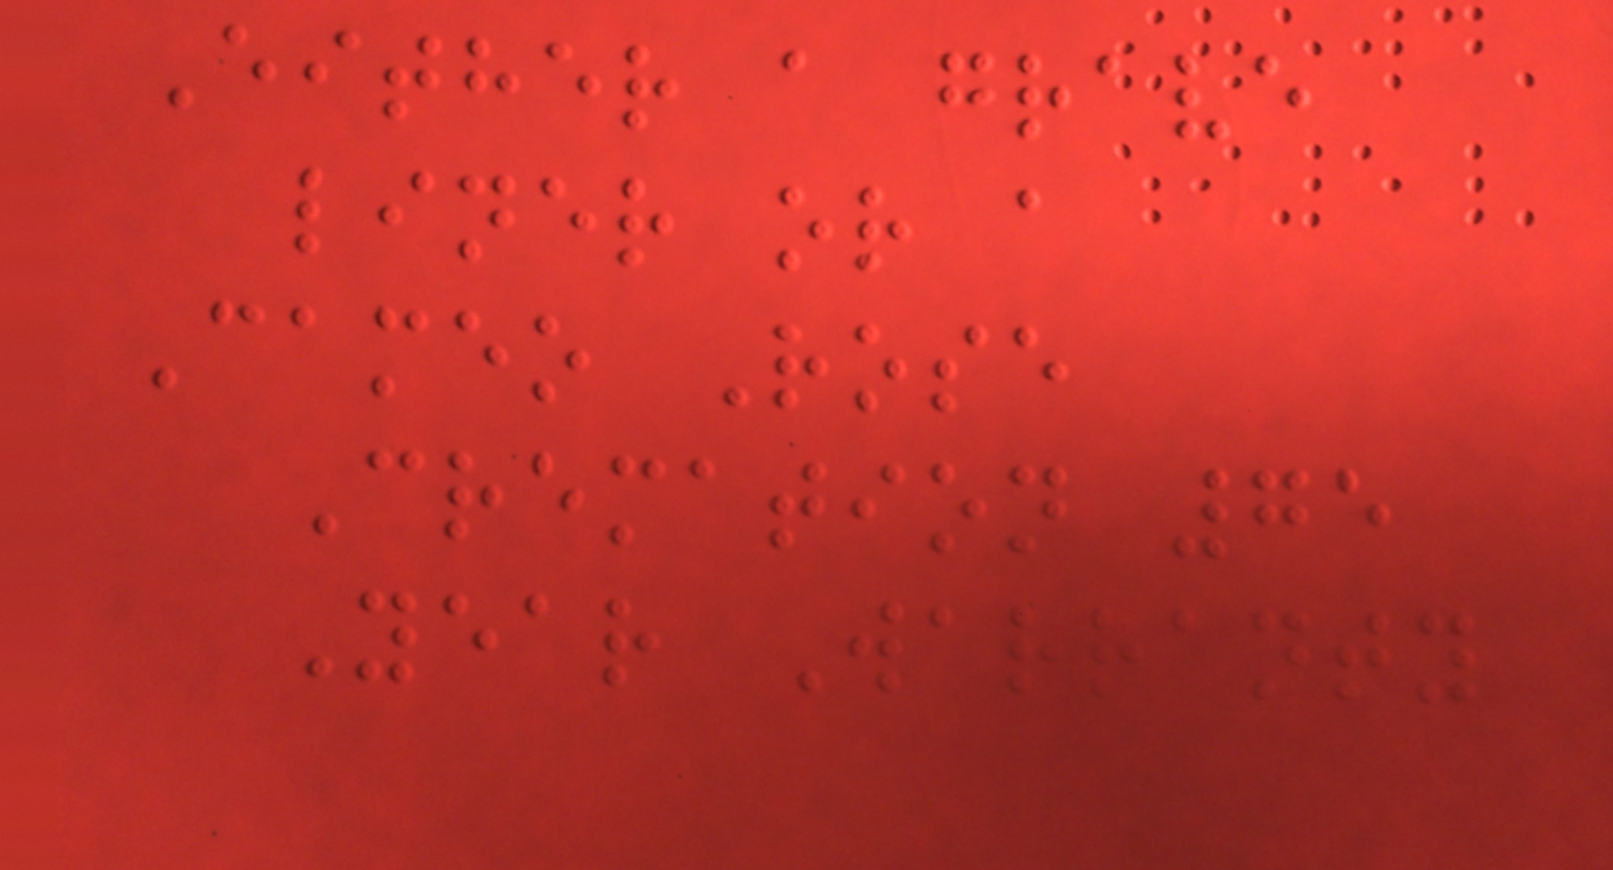Either a grave
liner or a
Cameo Rose
Cremation 75
Year Warranty
